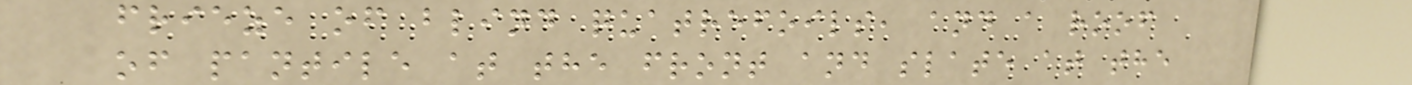frieze of blind quatrefoils, and a roof
of pantile at the front and slate at the
